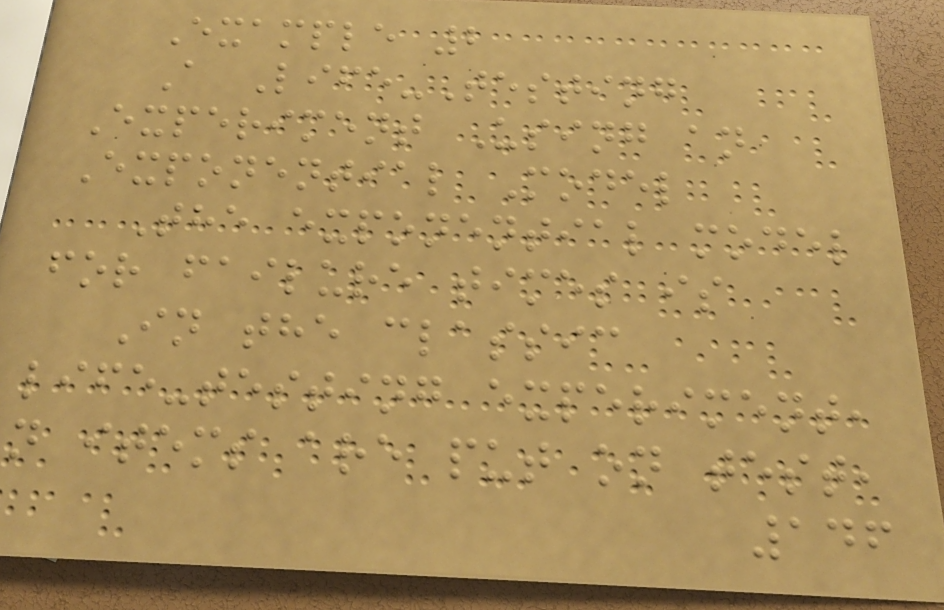Example 2
A Life-Testing
Experiment Using an
Exponential Model
The exponential model
for failure times is
In the classic
life-testing experiment,
n items are put on test,
146
